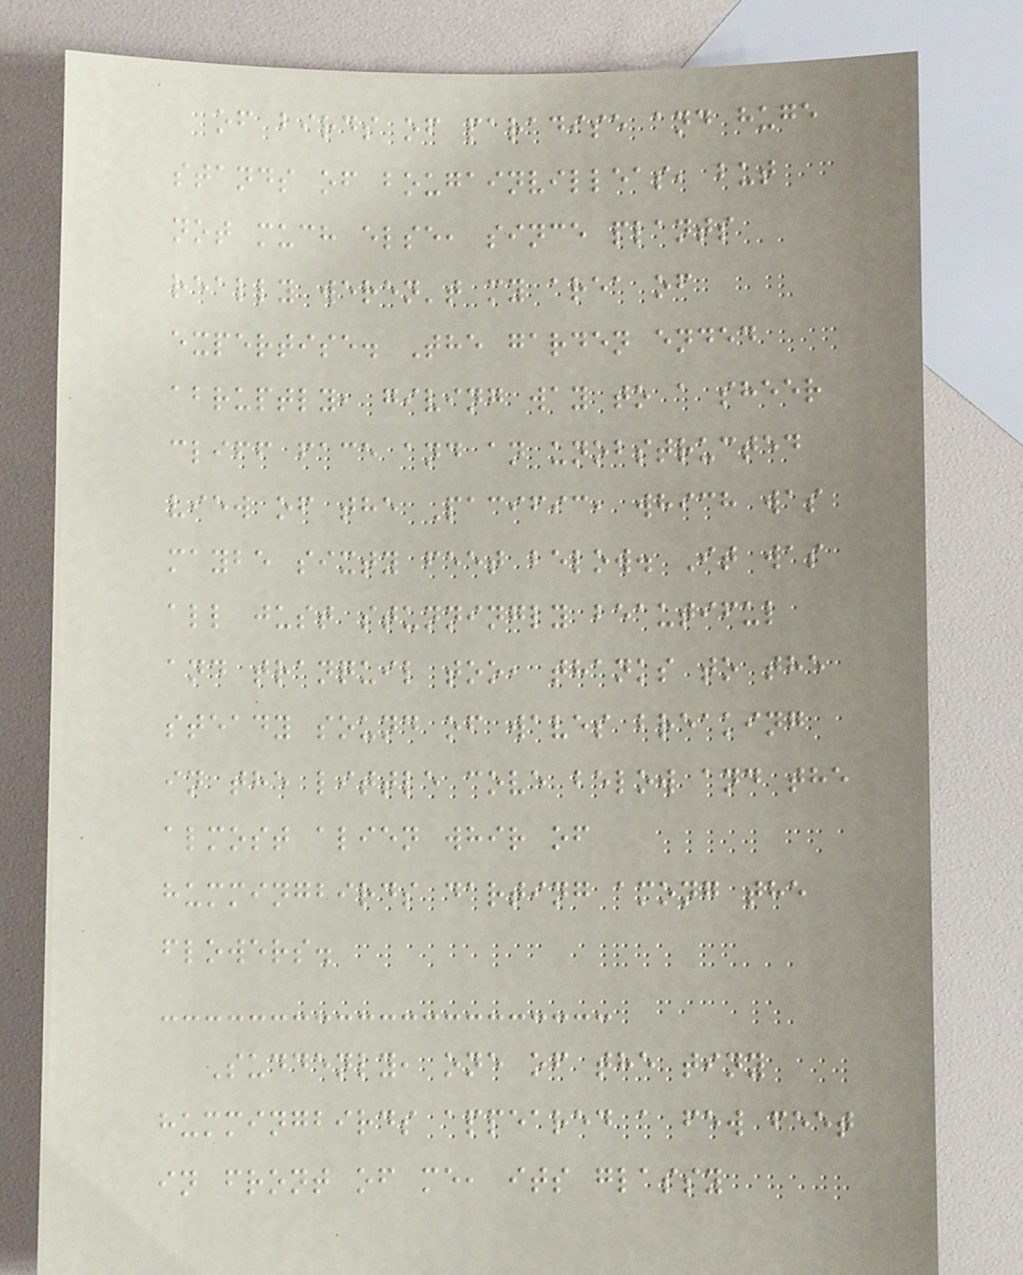of birds of paradise and huge
stands of bougainvilleas, but
not much else, since plants
really weren't my area of
expertise. The garden ended
abruptly, giving way to a sheer
cliff face and an unobstructed
view of the Pacific, which was
maybe sixty feet below. It was
all just stunningly beautiful
and tranquil too, thanks to the
steady sound of waves breaking
in the little cove below and the
almost alien whir of
hummingbirds darting among the
flowers.
Suddenly, one of the tiny
hummingbirds appeared a few feet
in front of me, its glassy
